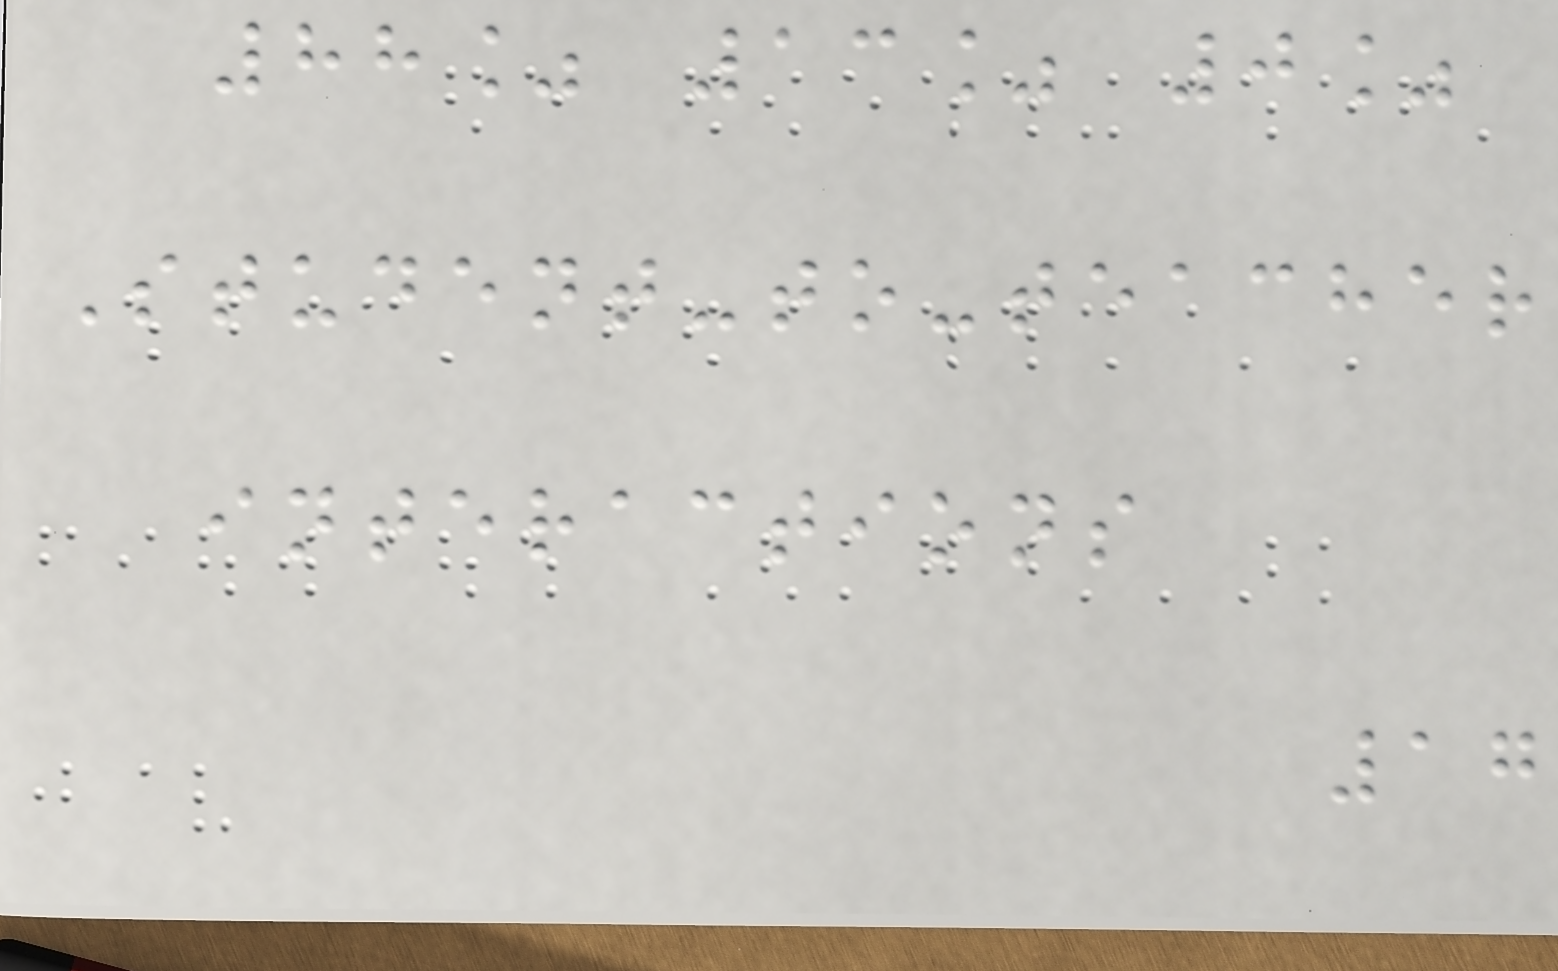88% 13% 0%
Student-to-teacher
interactions
17
